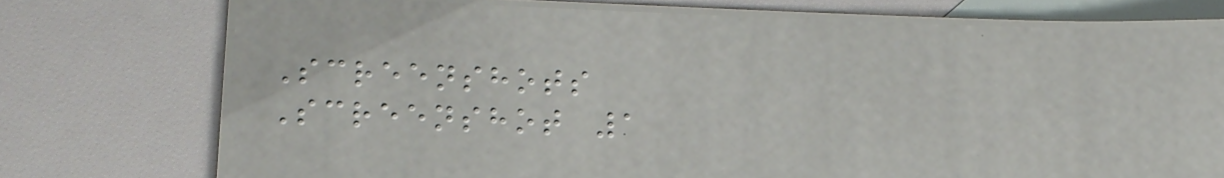Screenshots
Screenshot 1
